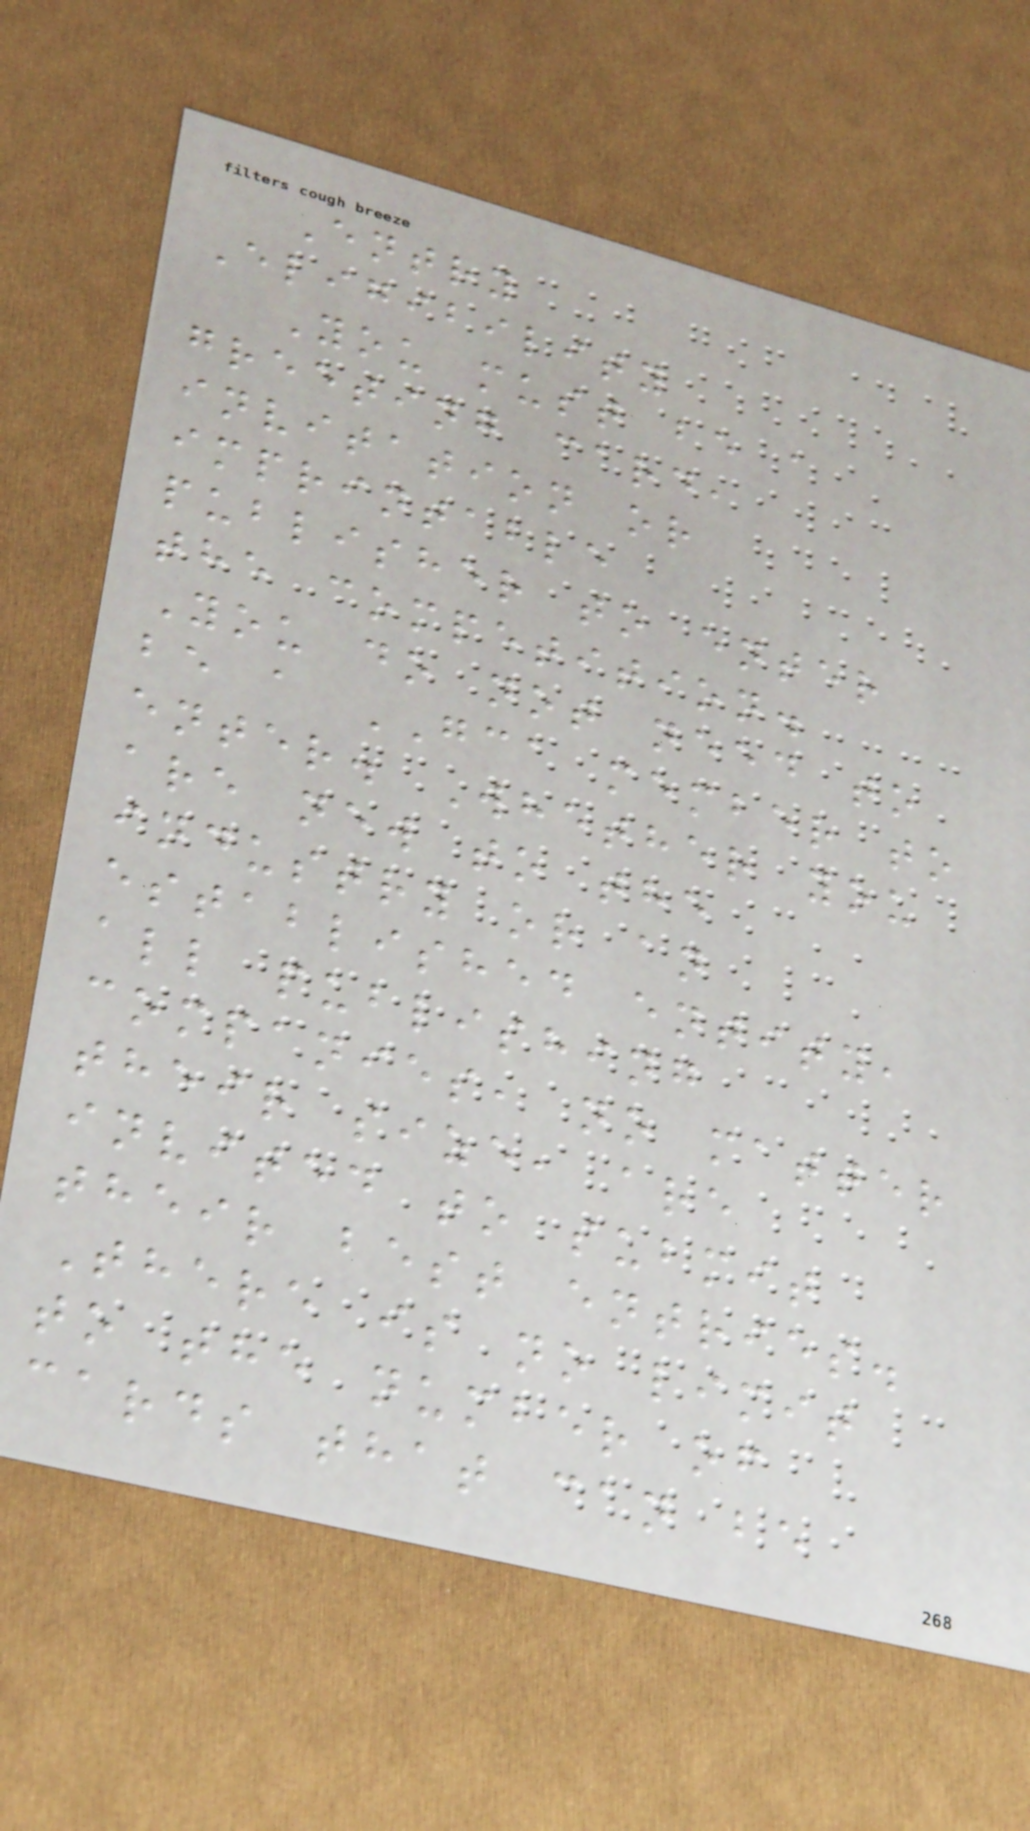Entry
Eligibility
You must be a
greeting card,
invitation or
imprintable
publisher to enter
the competition.
You do not need to
be a GCA member to
enter. Whether you
are new to the
industry or an
established entity,
all publishing
companies, no matter
their size, are
invited to submit
their best entries.
There is no limit
to the number of
cards that can be
